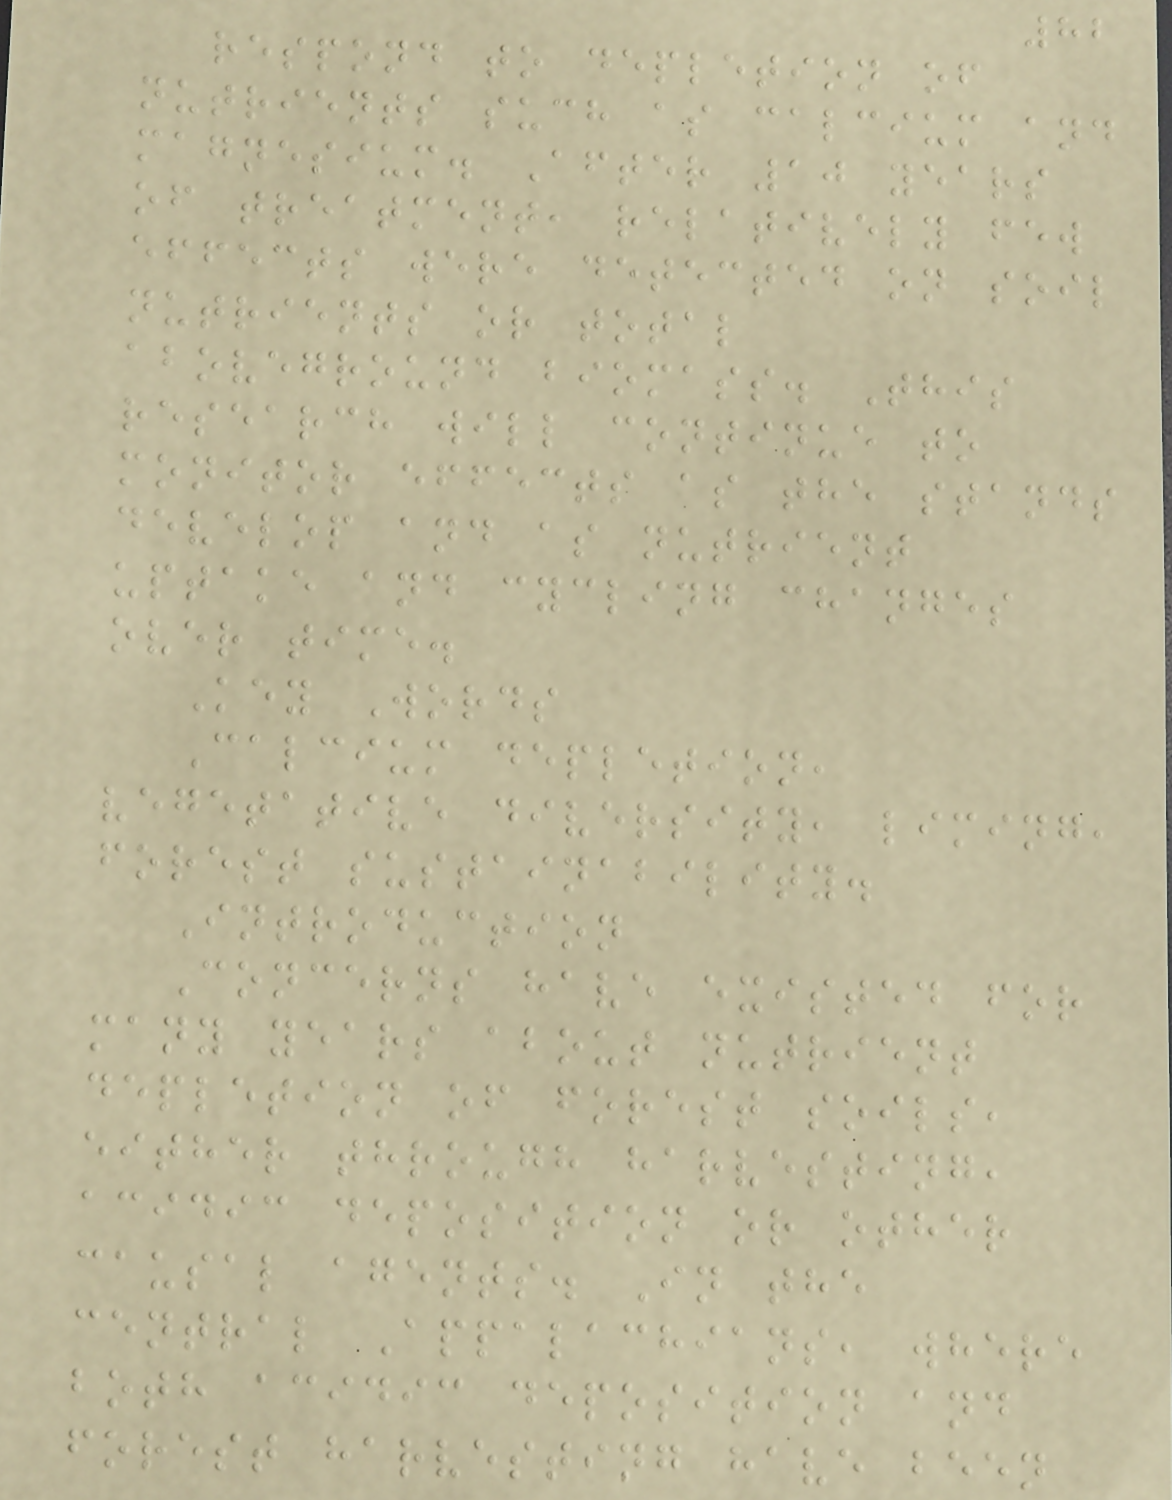82
respond to depletion of
nutrients such as calcium and
magnesium. After 10 years
of treatment, relatively few
effects were detected on soil
nutrients or total
aboveground biomass. This
research will continue to
monitor effects as the stands
develop and as nutrient
uptake and cycling changes
over time.
Key Words
Calcium depletion,
vegetative diversity, liming,
forest sustainability.
Introduction
Concerns have existed for
many years about nutrient
depletion of forest soils,
either through harvesting,
acidic deposition or other
causal agents. In the
central Appalachians, where
both acidic deposition and
forest harvesting have been
